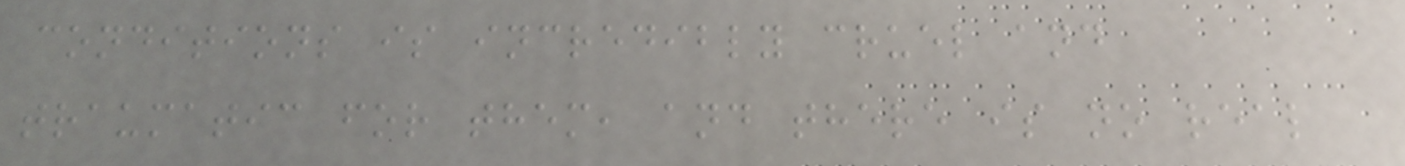conditions is incredibly cruel and
traumatic for them, and there is no real
